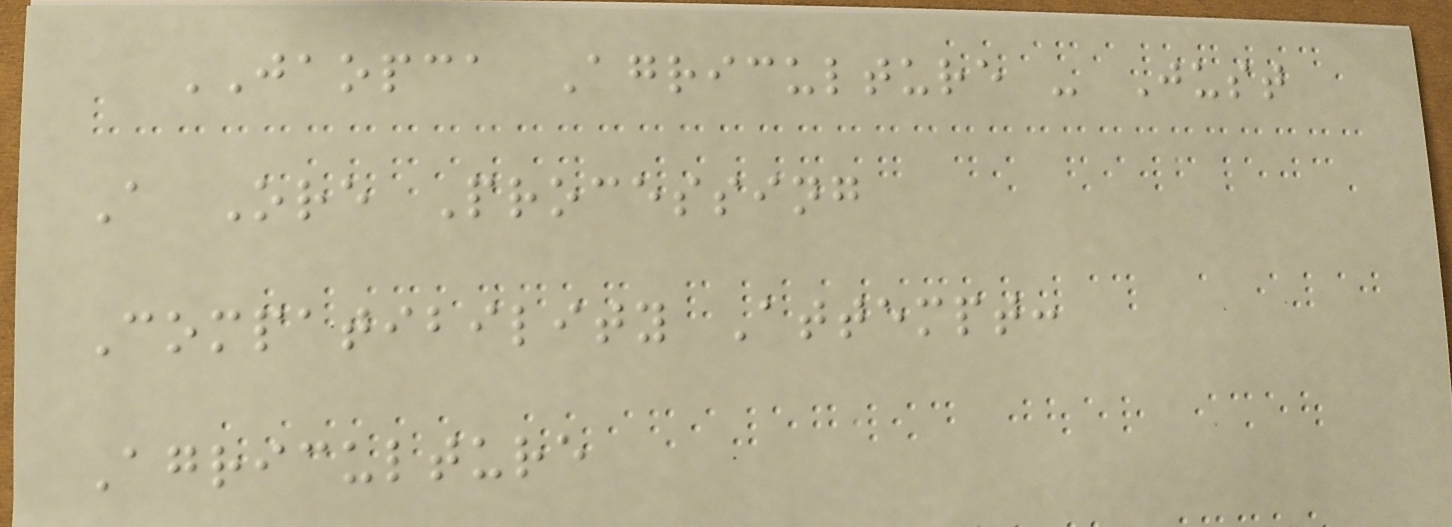JAOPCA Agriculture - Just
A Ore Processing
Compatibility Attempt:
Agriculture
